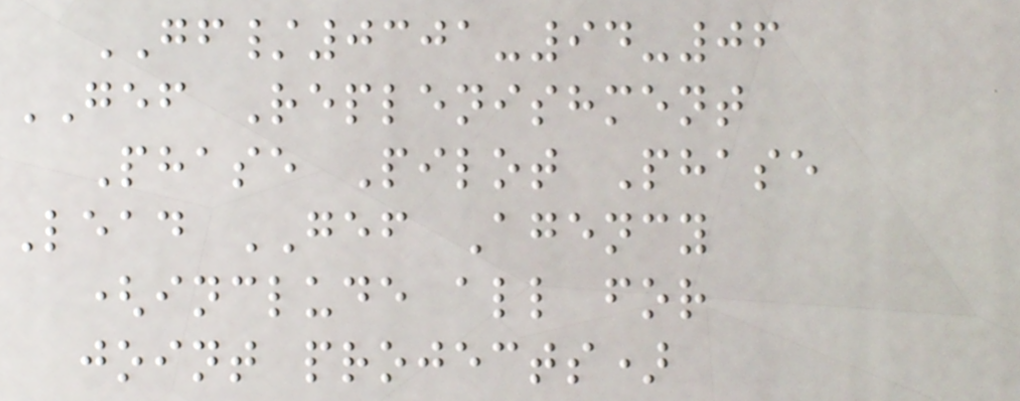GF/0301-94-06
GEF Replenishment
Phase Pilot Phase
Lead GEF Agency
(include all for
joint projects)
